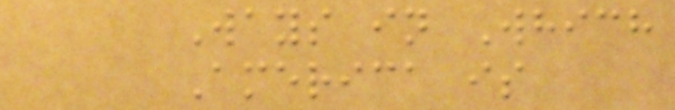Ways in Which
America is
